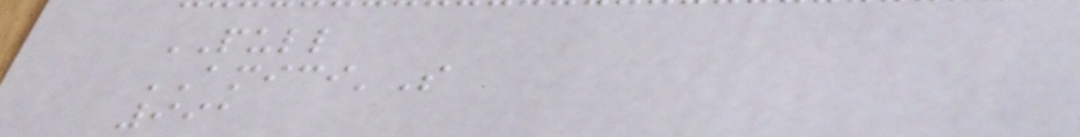PULL
AMICI'S
991
